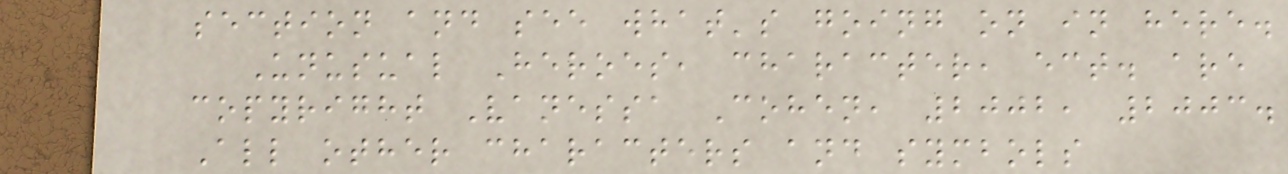section and see what's going on in here.
Unusual Heroes, character, ect. are
copyright Vanessa Cohen, 2002, 2003.
All other characters and symbols
